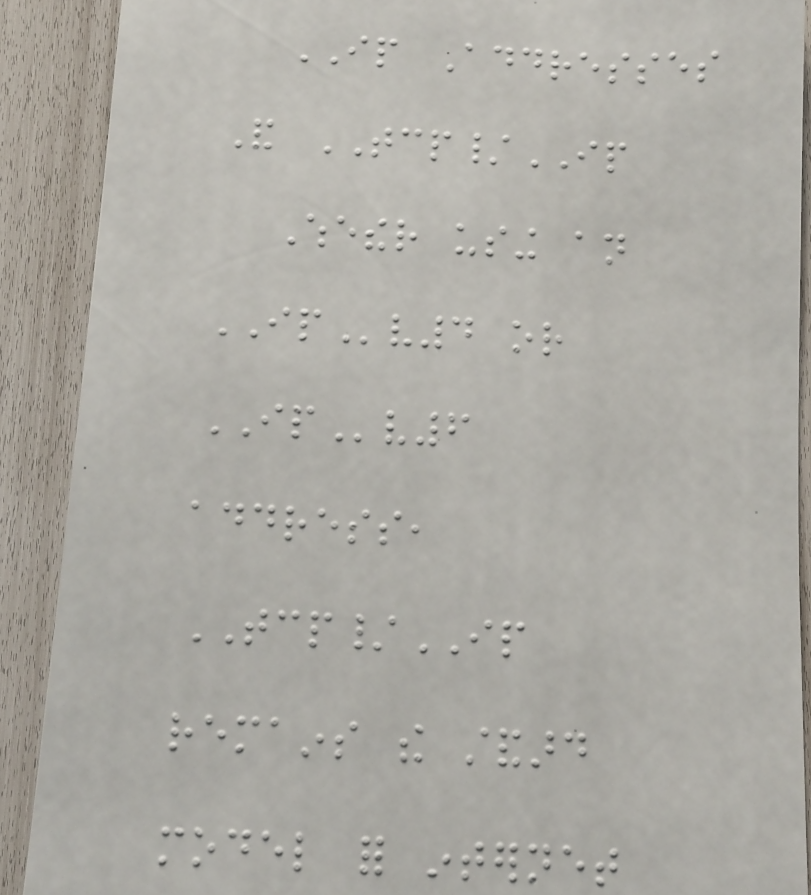IP Addresses
And TCP/IP
Whether using an
IPv4 or
IPv6
address,
TCP/IP
remains the standard
model for internet
